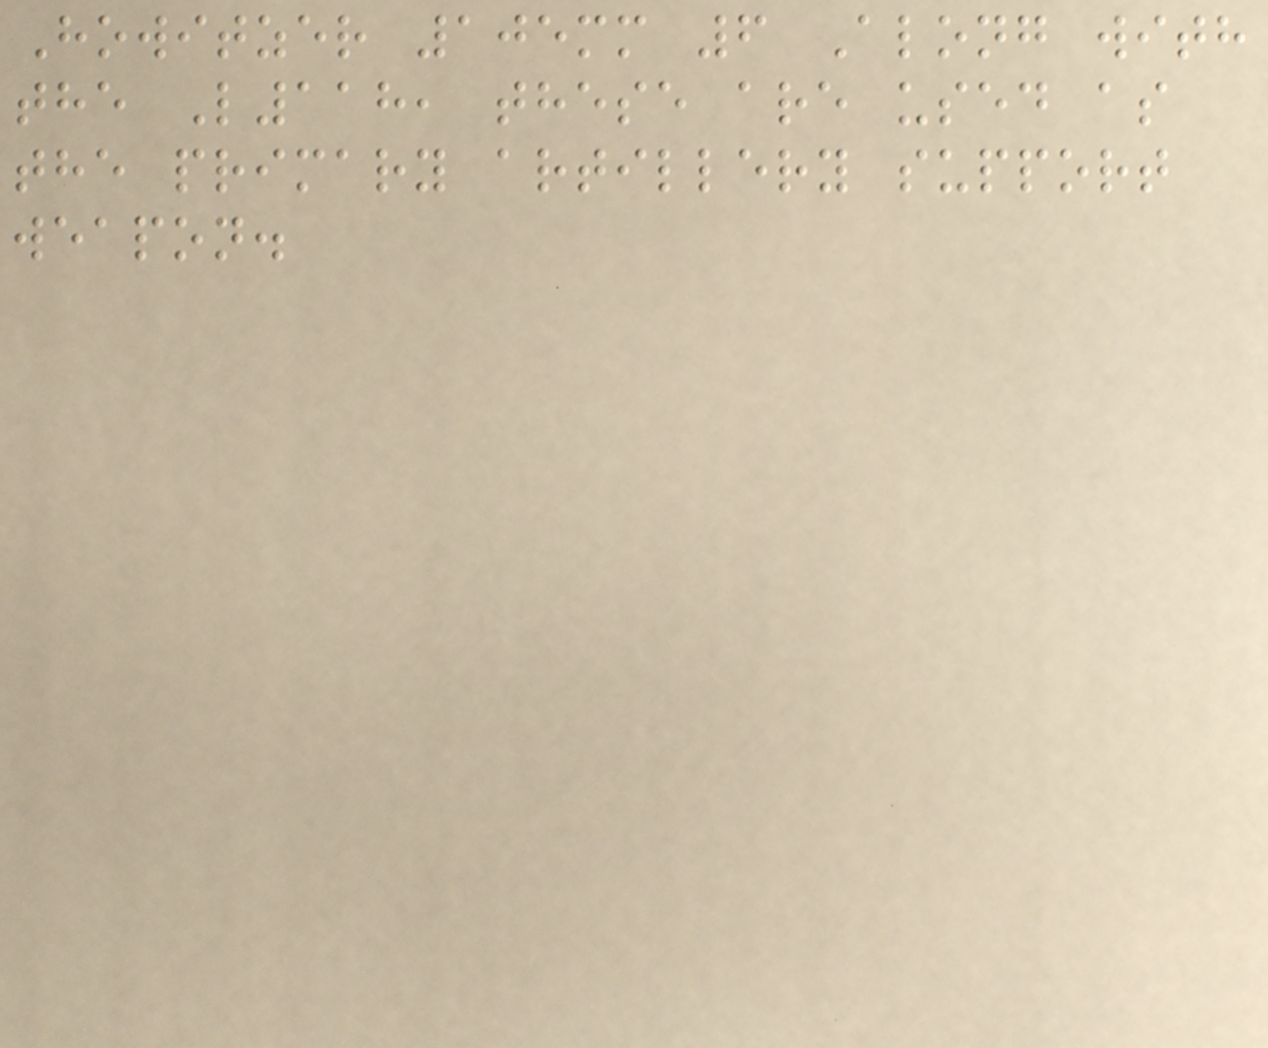Howitzer 105mm 6 Along with
the L118, these are used as
the primary artillery support
weapon.
